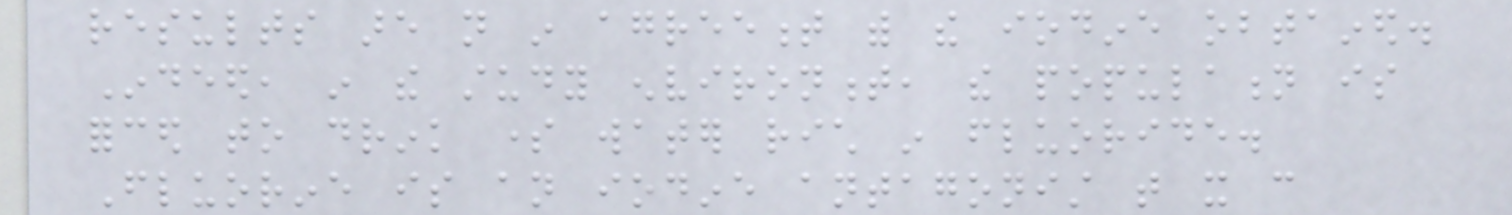results are not in agreement with the iodine obtained.
Indeed, in the study environment, the population is
forced to drink some water rich in fluoride.
Fluorine is an iodine antagonist that it can
